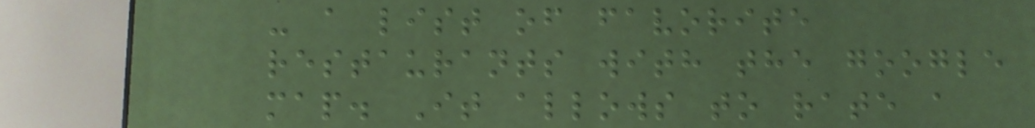- a list of favorite
restaurants with the google
map. It allows to rate a
